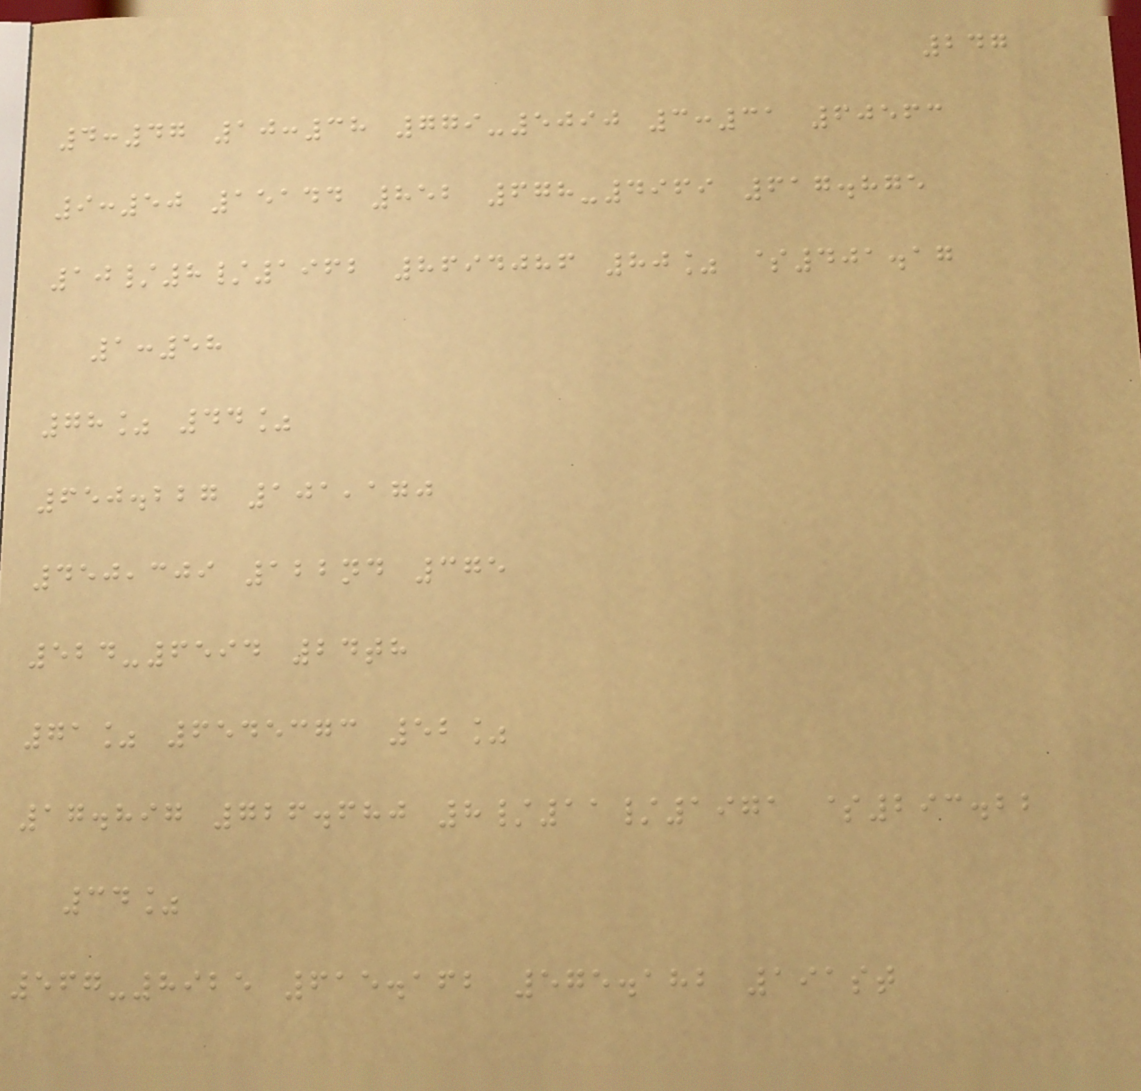247
4:47 10:38 779-5090 3:31 60563
9:50 15144 852 678-4969 617.875
10/8/1962 8694086 80% $401.17
1:58
78% 44%
650.227 101,170
450,309 122nd 375
524-6594 24th
71% 6545373 52%
17.897 726.680 8/11/1971 $293.22
34%
567-8925 615.162 575.182 191st
